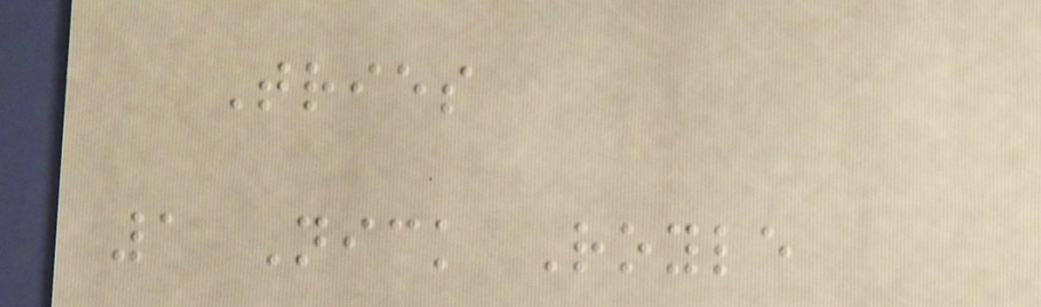Tries
1 Nick Royle
